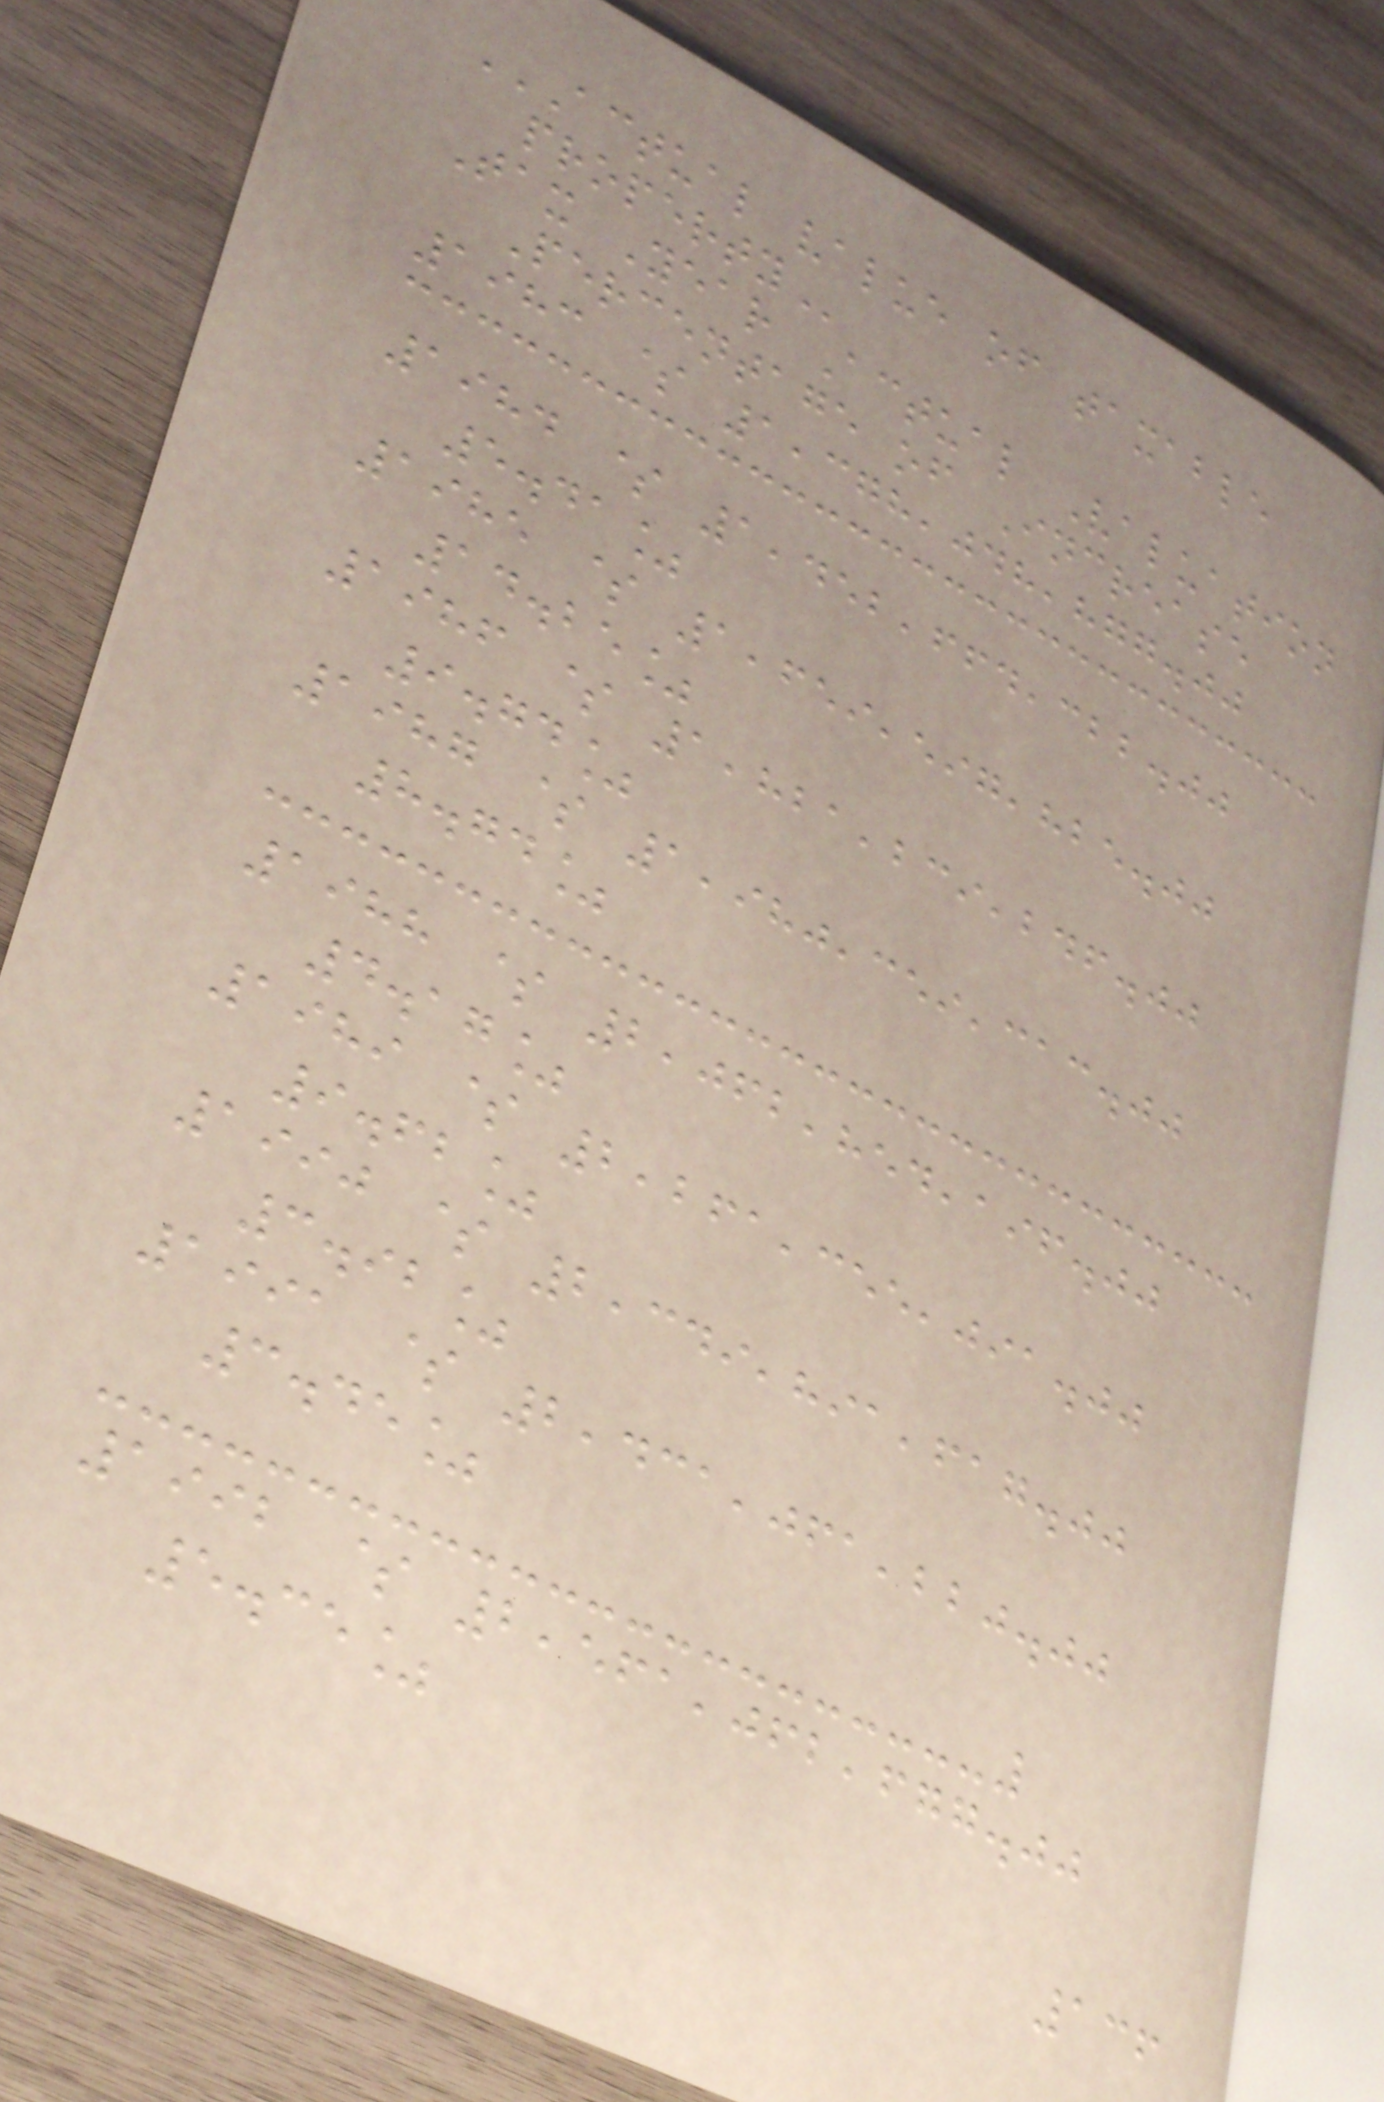ACTUAL VALUE OF TAXABLE
PROPERTY
Tax Year Actual Valuation
Percentage of Increase
1983 $ 1,378,048,877.00
1984 $ 1,452,664,322.00
5.41%
1985 $ 1,659,597,825.00
14.25%
1986 $ 1,821,239,246.00
9.74%
1987 $ 1,980,359,313.00
8.74%
1988 $ 2,062,854,196.00
4.17%
1989 $ 2,261,355,091.00
9.62%
1990 $ 2,349,891,617.00
3.92%
1991 $ 2,431,061,220.00
3.45%
1992 $ 2,561,062,677.00
5.35%
136
